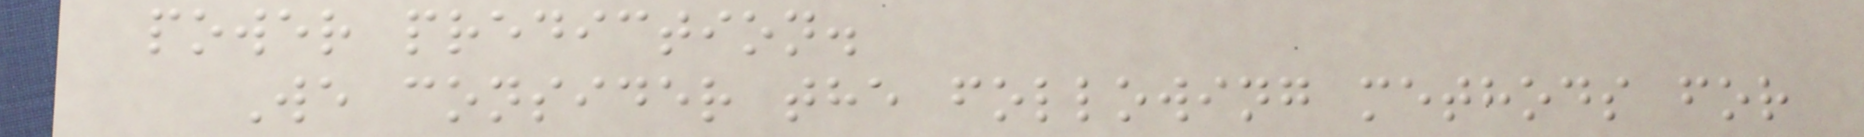power prediction.
We consider the following methods for
